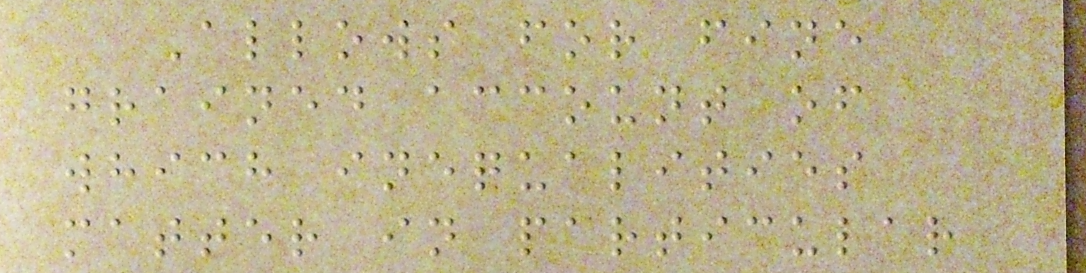Allows for fine
grained account of
which inequalities
matter in particular
